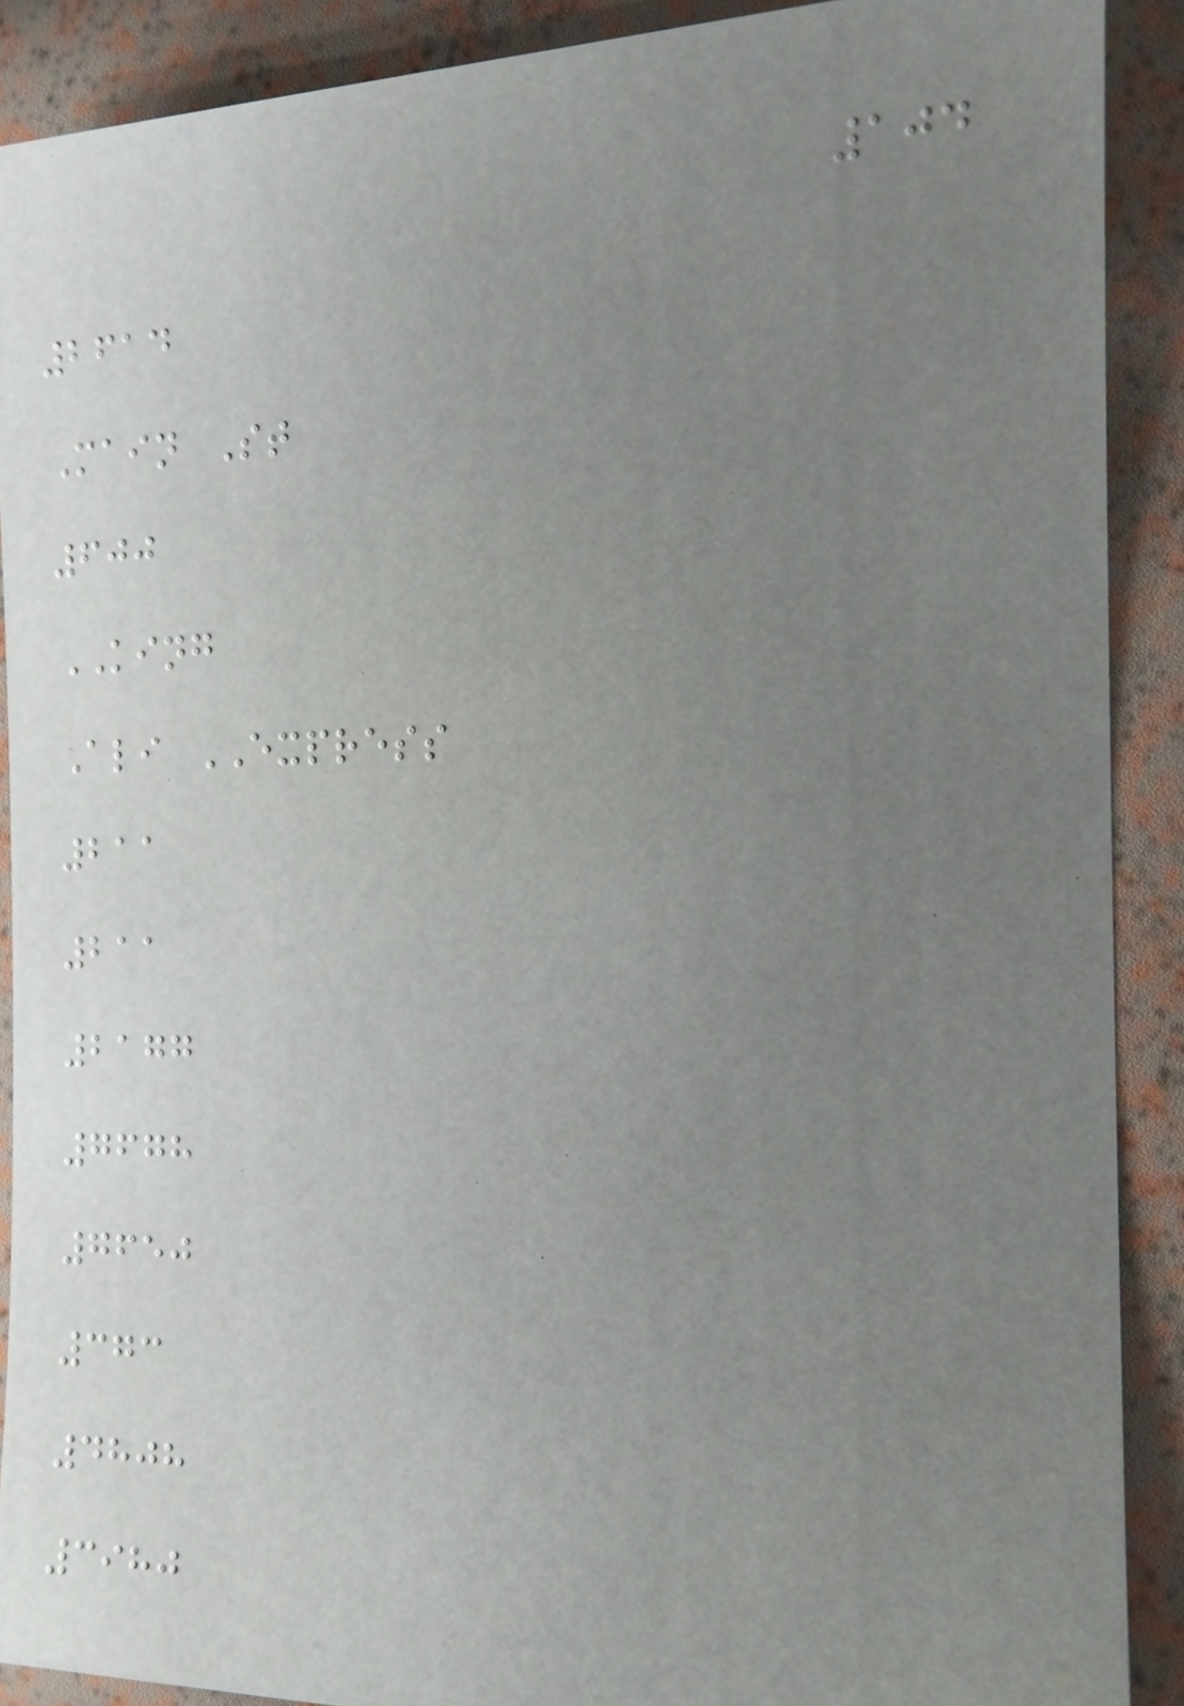104
2614
Main St
600
KING
Ali EXPRESS
211
211
2177
7678
7650
373
4808
3980
